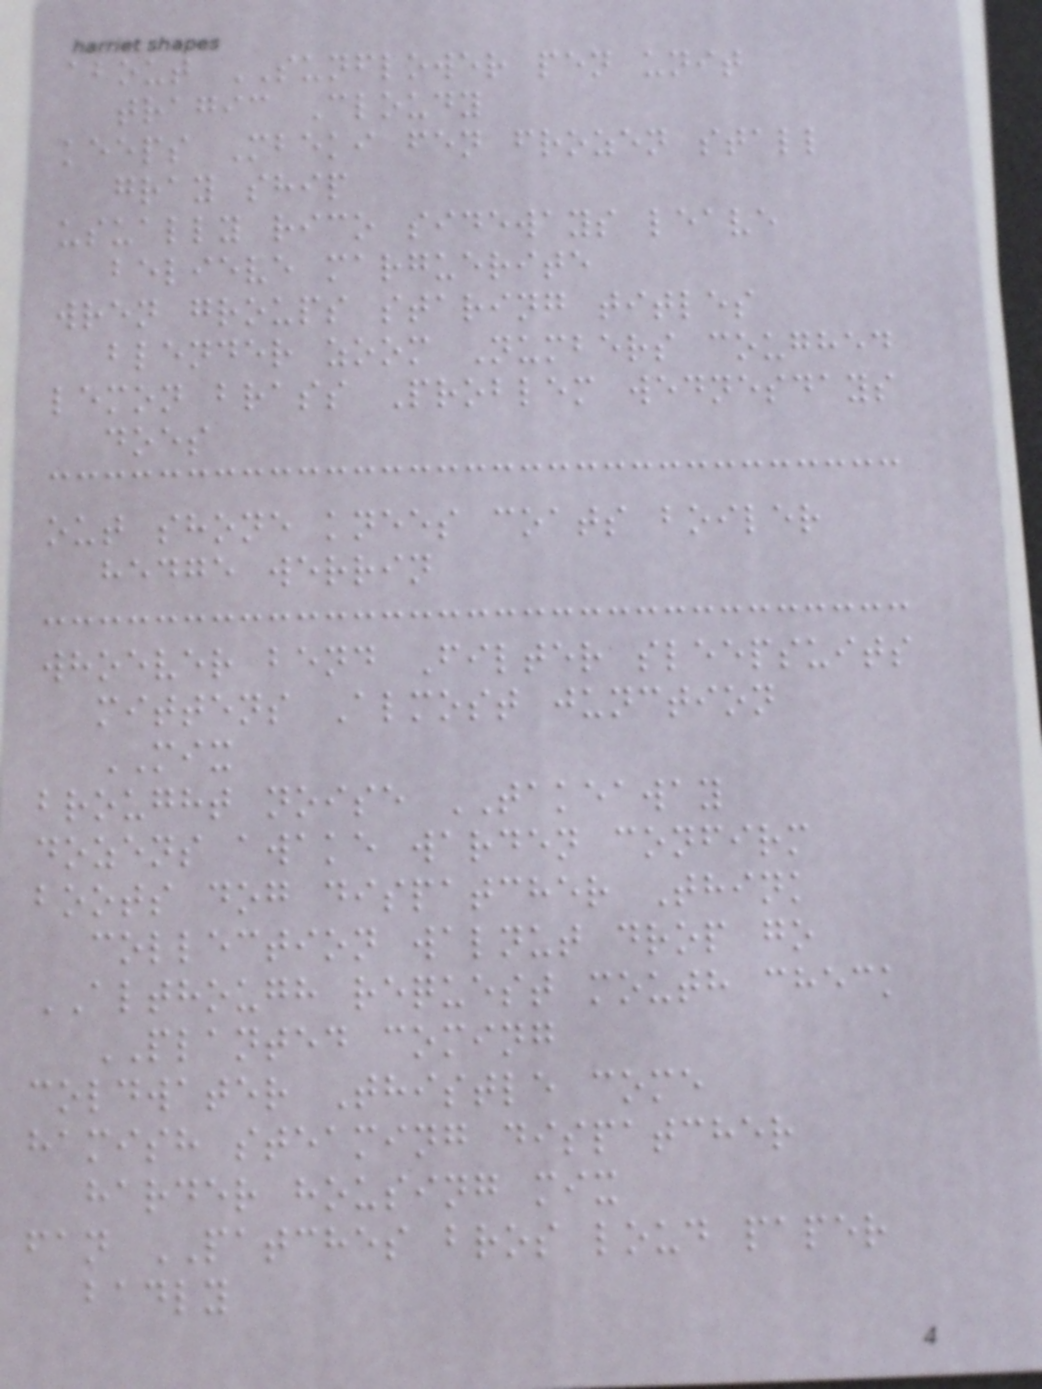about SUNFLOWER pen unit
tragic Cloudy
keeps Mbeki fen frozen stall
gray ship
usually rico sideways leave
believe marguerite
wren groups staring titles
blender zoom Numbers coughed
lemon brass Problem wednesdays
does
out shone knees coats boiler
hedge werrin
whoever bend Filter sleepsuits
mittens Almost junction
MIX
brought noise TAKEAWAY
dozens awake warden confirm
boots dog dispatcher Think
collection walnut drop go
ALTHOUGH request mouth check
PLANTED coming
coldwater Thistle come
hamish steaming dispatcher
harder housing mix
fan PATCHES bros loud paper
badly
